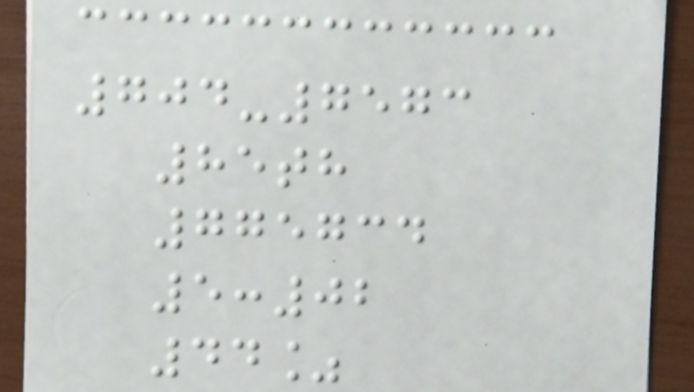704-7573
85th
775734
5:02
44%
